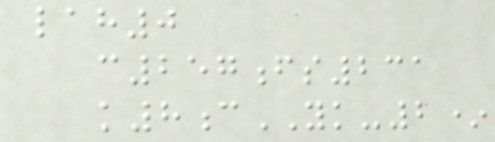lah0
c257fs231
k8cYK-2*
